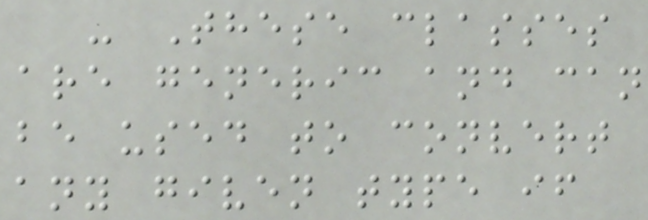- These classes
are generic and can
be used to convert
any given type if
